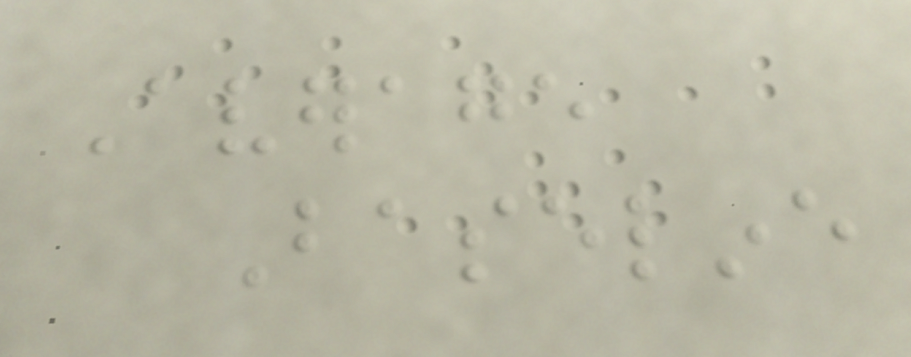Average
Baseline
